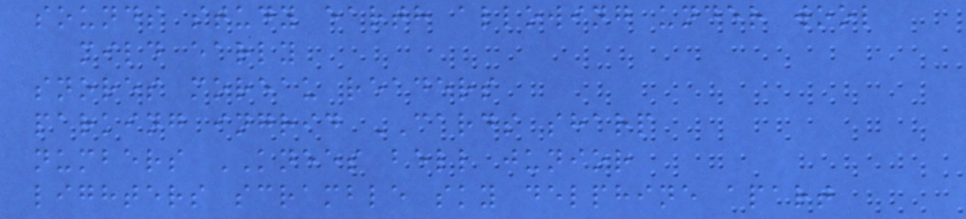sounds study earth allowing under wool
mild early
snores moreau readers
parking ingrid CARDS sharp
numbers KNEES bell junior
lighters scramble sky delphine apart
